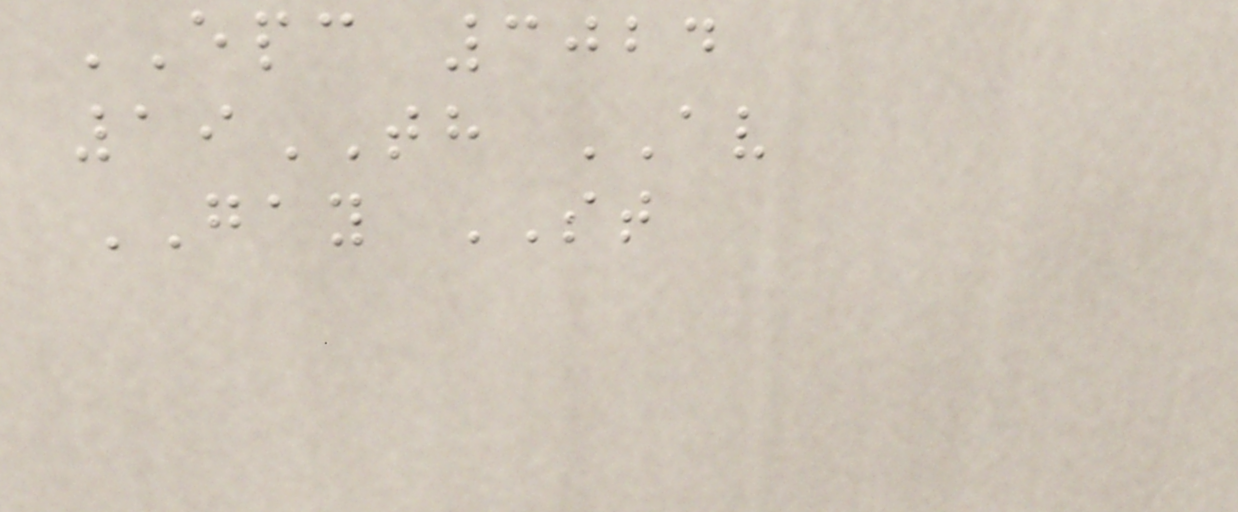EPC 3024
19TH AV
GAY ST
